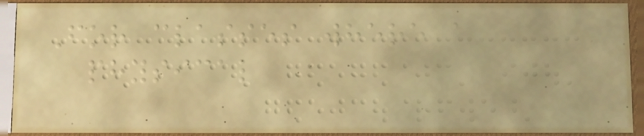For classes where a
physical
